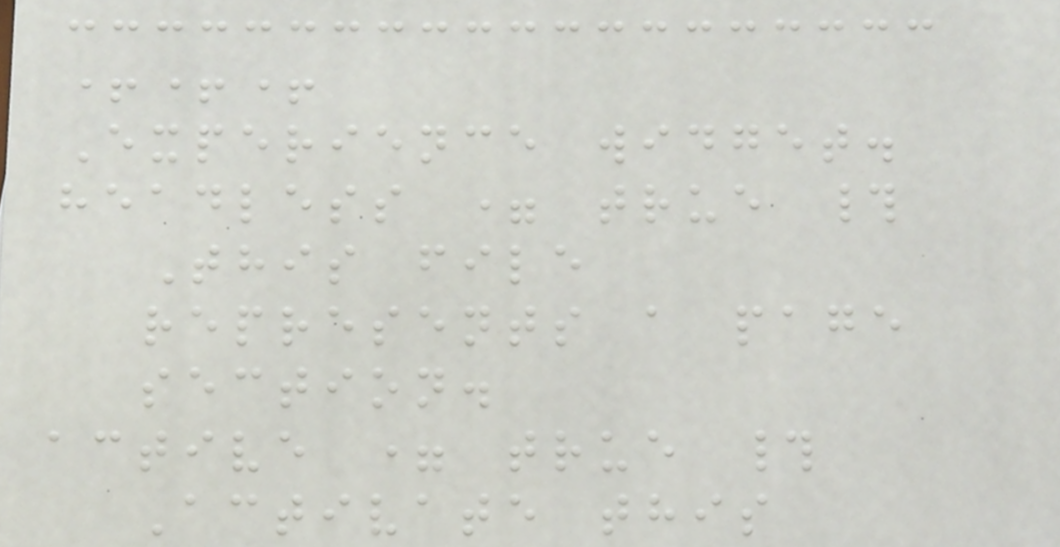+++
Experience widget.
headless = true #
This file
represents a page
section.
active = true #
Activate this
